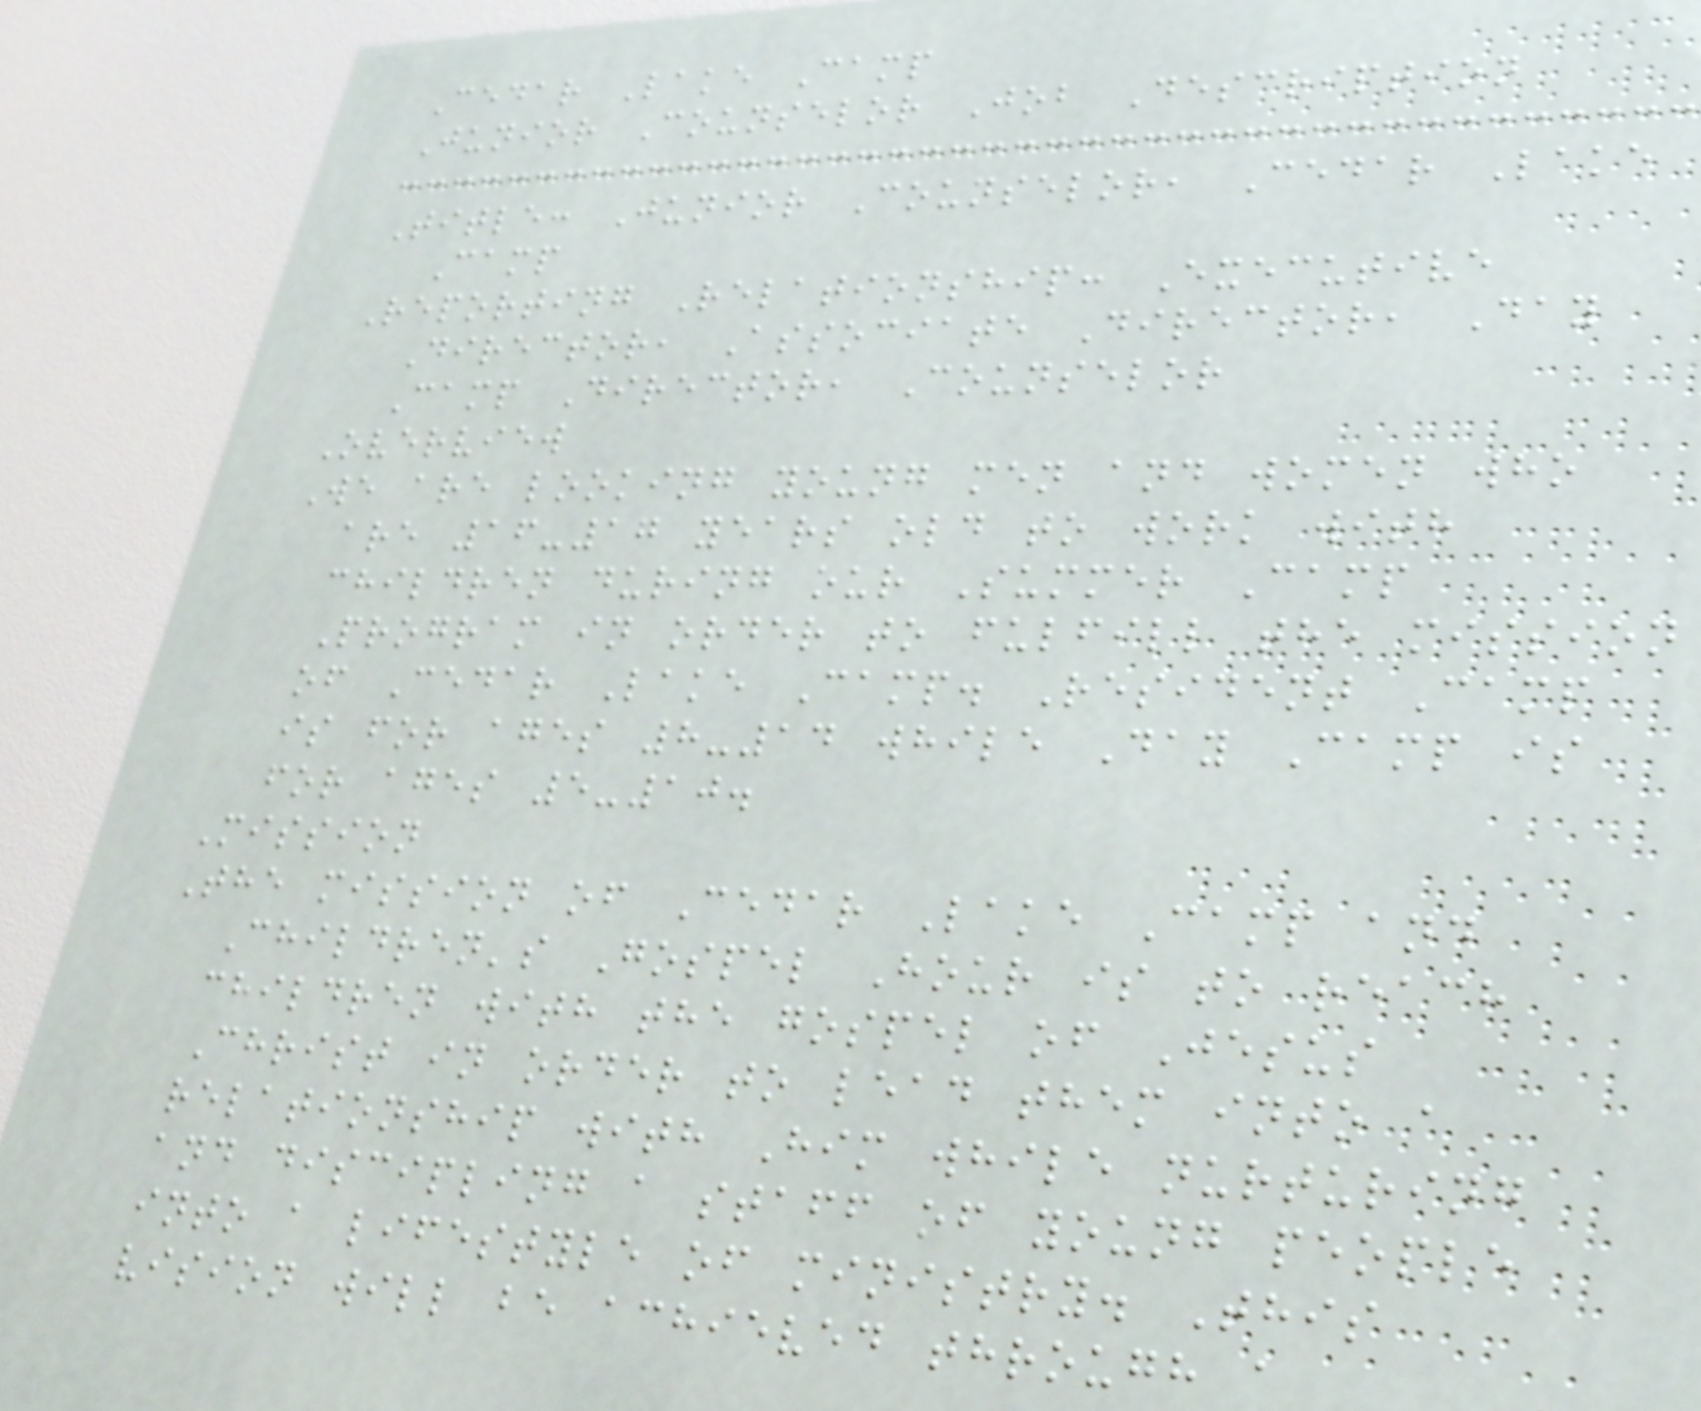Cedar Lake Camp
Junior Counselor Job Description
Title: Junior Counselor, Cedar Lake
Camp
Reporting Relationship: Executive
Director, Associate Director, Day
Camp Director, Counselor
Overview
We are looking young men and women who
are 16-17 years old to work with
children during our Summer Camp
Program in order to fulfill the mission
of Cedar Lake Camp. Resident Camp
is for ages 8-14 while Day Camp is
for ages 5-10.
Mission
The mission of Cedar Lake Camp and
Children's Gospel Hour is to reach
children with the gospel of Jesus
Christ in order to lead them into a
relationship with Him while nurturing
and discipling a staff of young people
into a lifestyle of ministry. This
vision will be achieved through a
